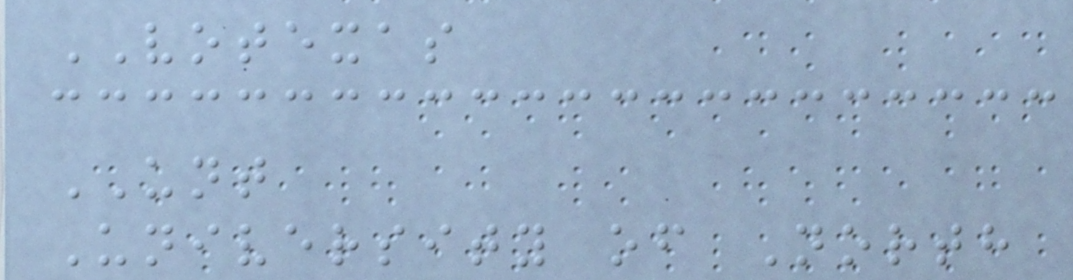VOTEXAS
UNT
University of North
